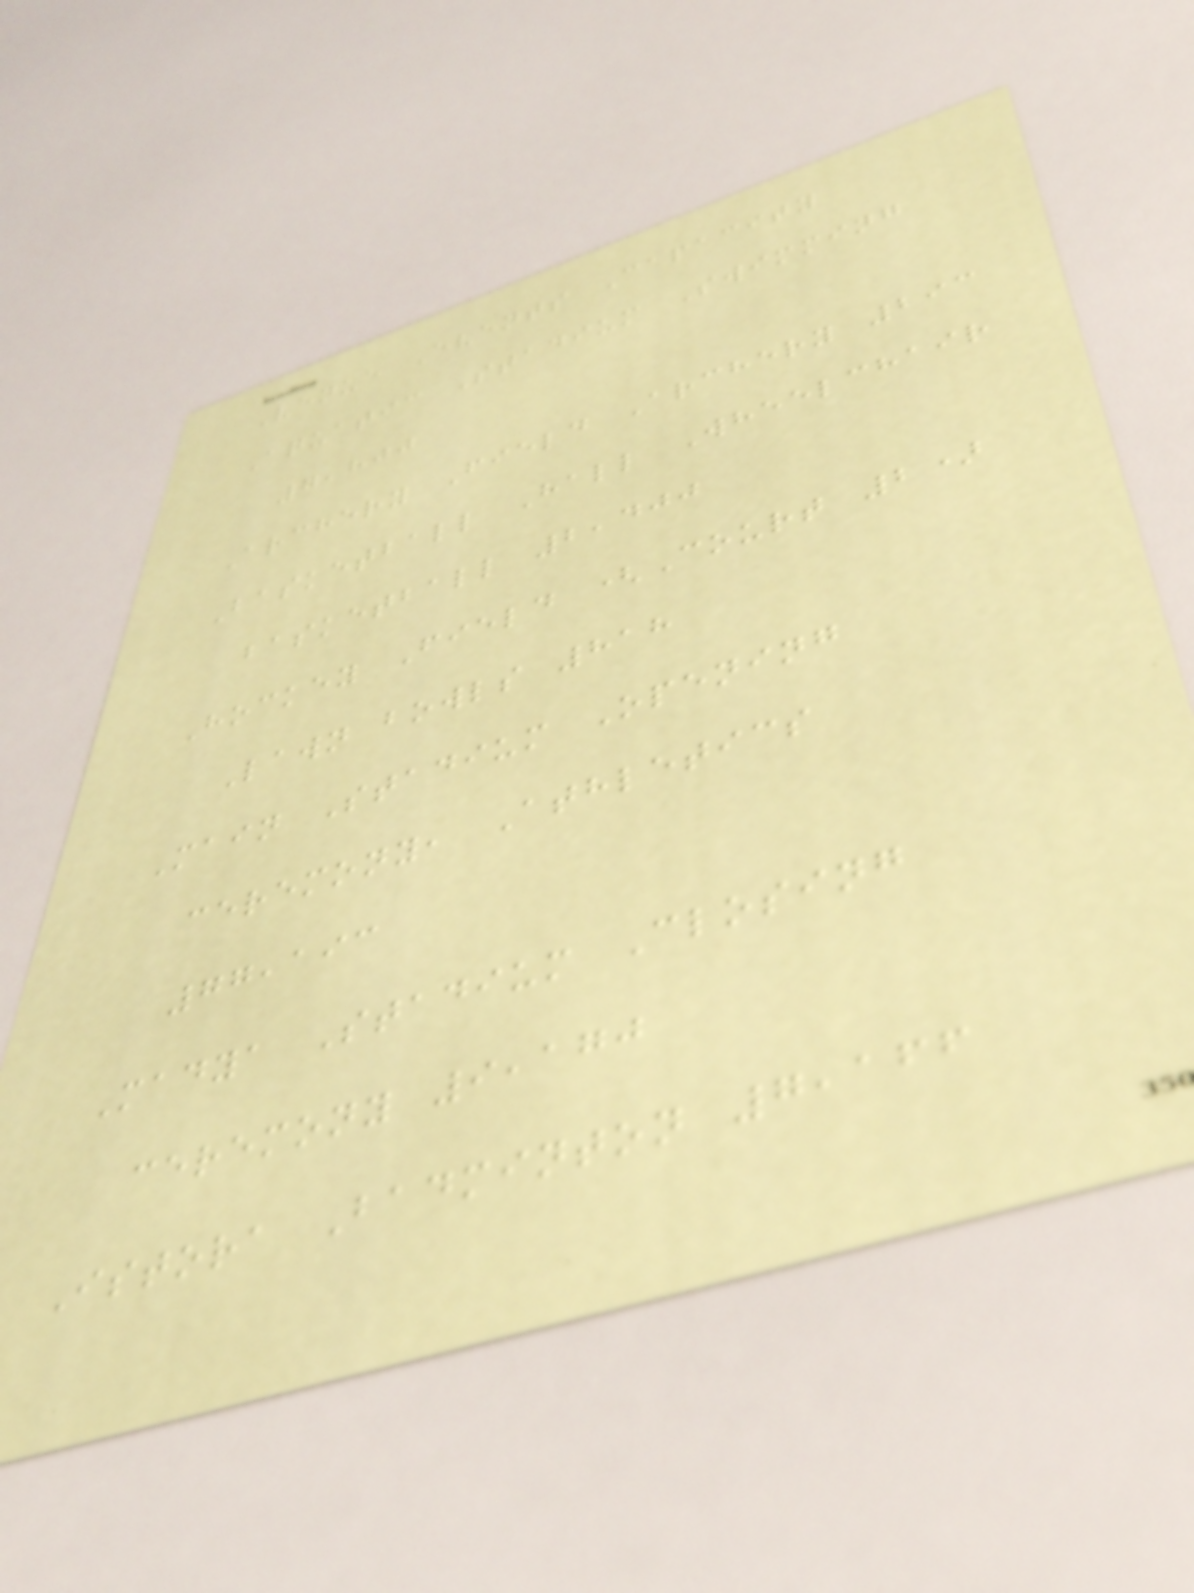Venue Events Capacity
Aquatic Stadium Swimming
7,800
Archery Field Archery 293
Basketball Hall Wheelchair
basketball 2,400
Hockey Field (Court 2)
Lawn bowls 818
Main Stadium Opening
ceremony, Athletics
77,193
Madya Stadium Closing
ceremony 9,170
Istora Badminton 7,166
